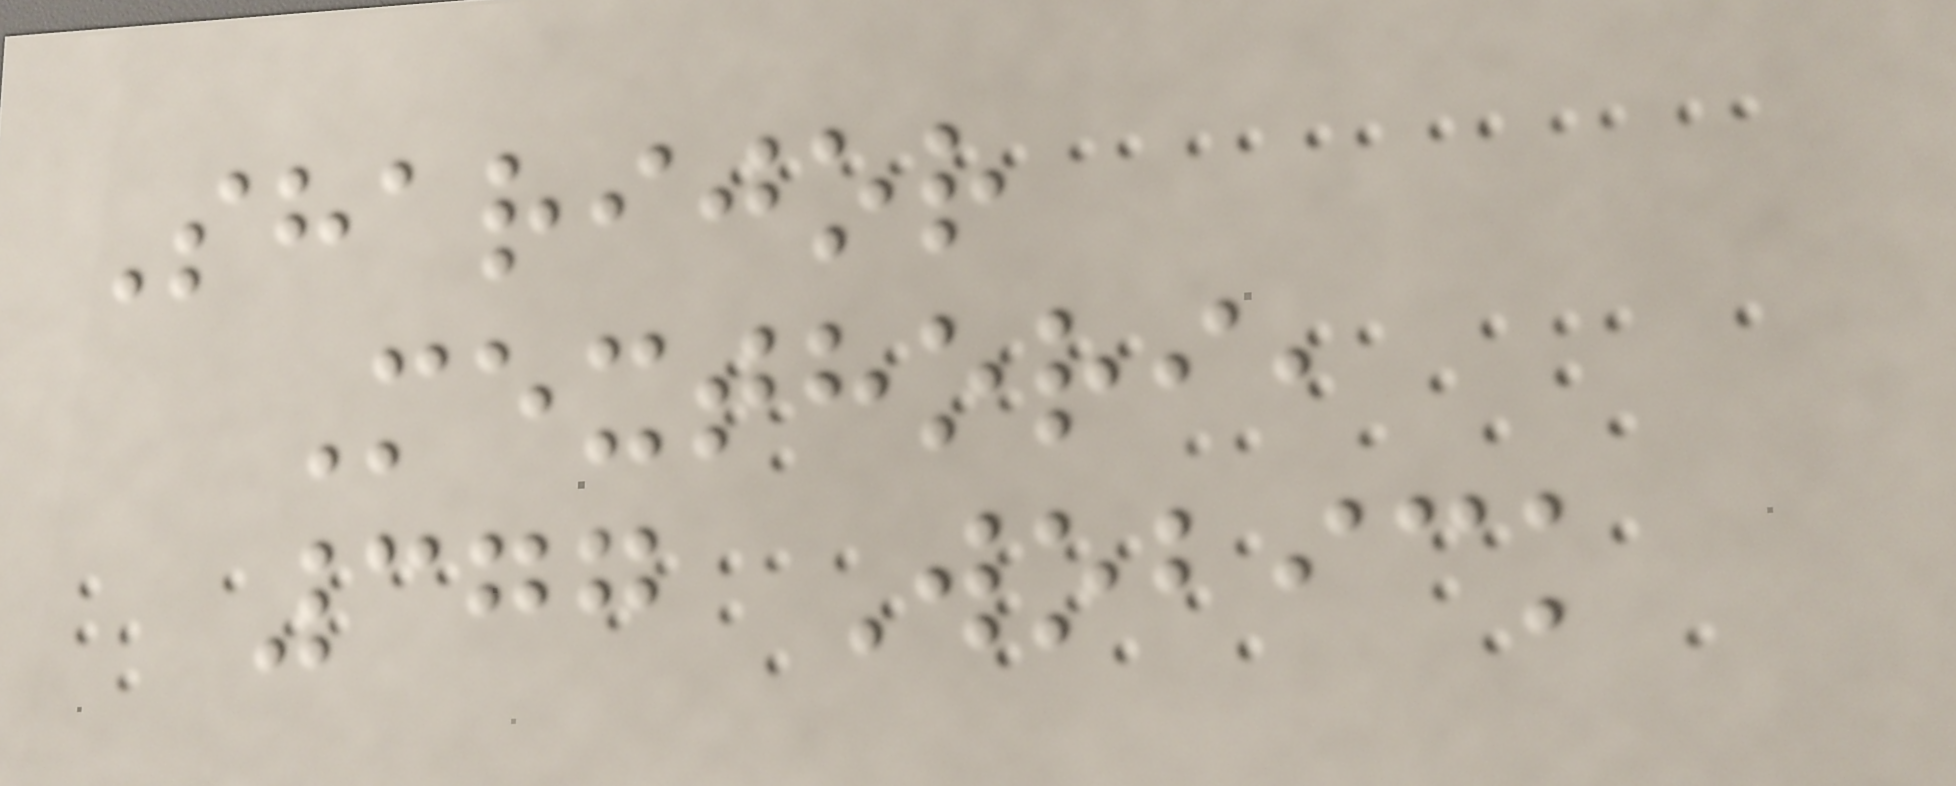Sharijor
Mexthori,
377 Wobick
